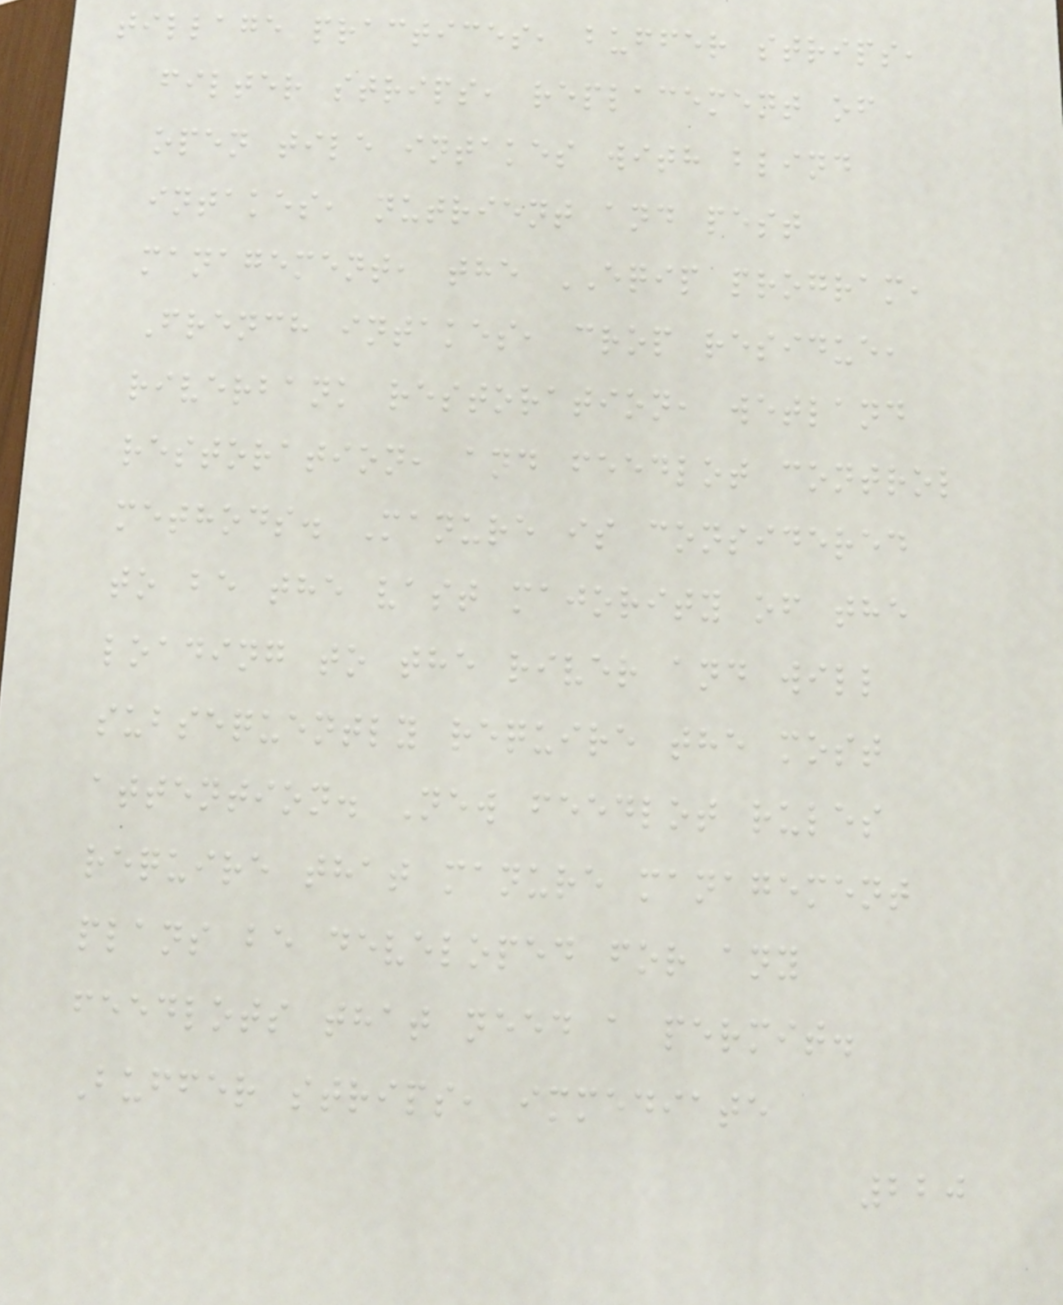tillage practices, buffer strips,
filter strips, replacement of
open tile intakes with blind
intakes, nutrient and pest
management, the EQIP program,
French intakes, crop residue,
riverbank restoration, wetland
restoration, and feedlot control
methods. Manure is considered
to be the vast majority of the
loading to the river and will
subsequently require the most
attention. New feedlot rules
require that manure management
plans be developed for any
feedlots that need a permit.
Buffer strips, immediate
220
